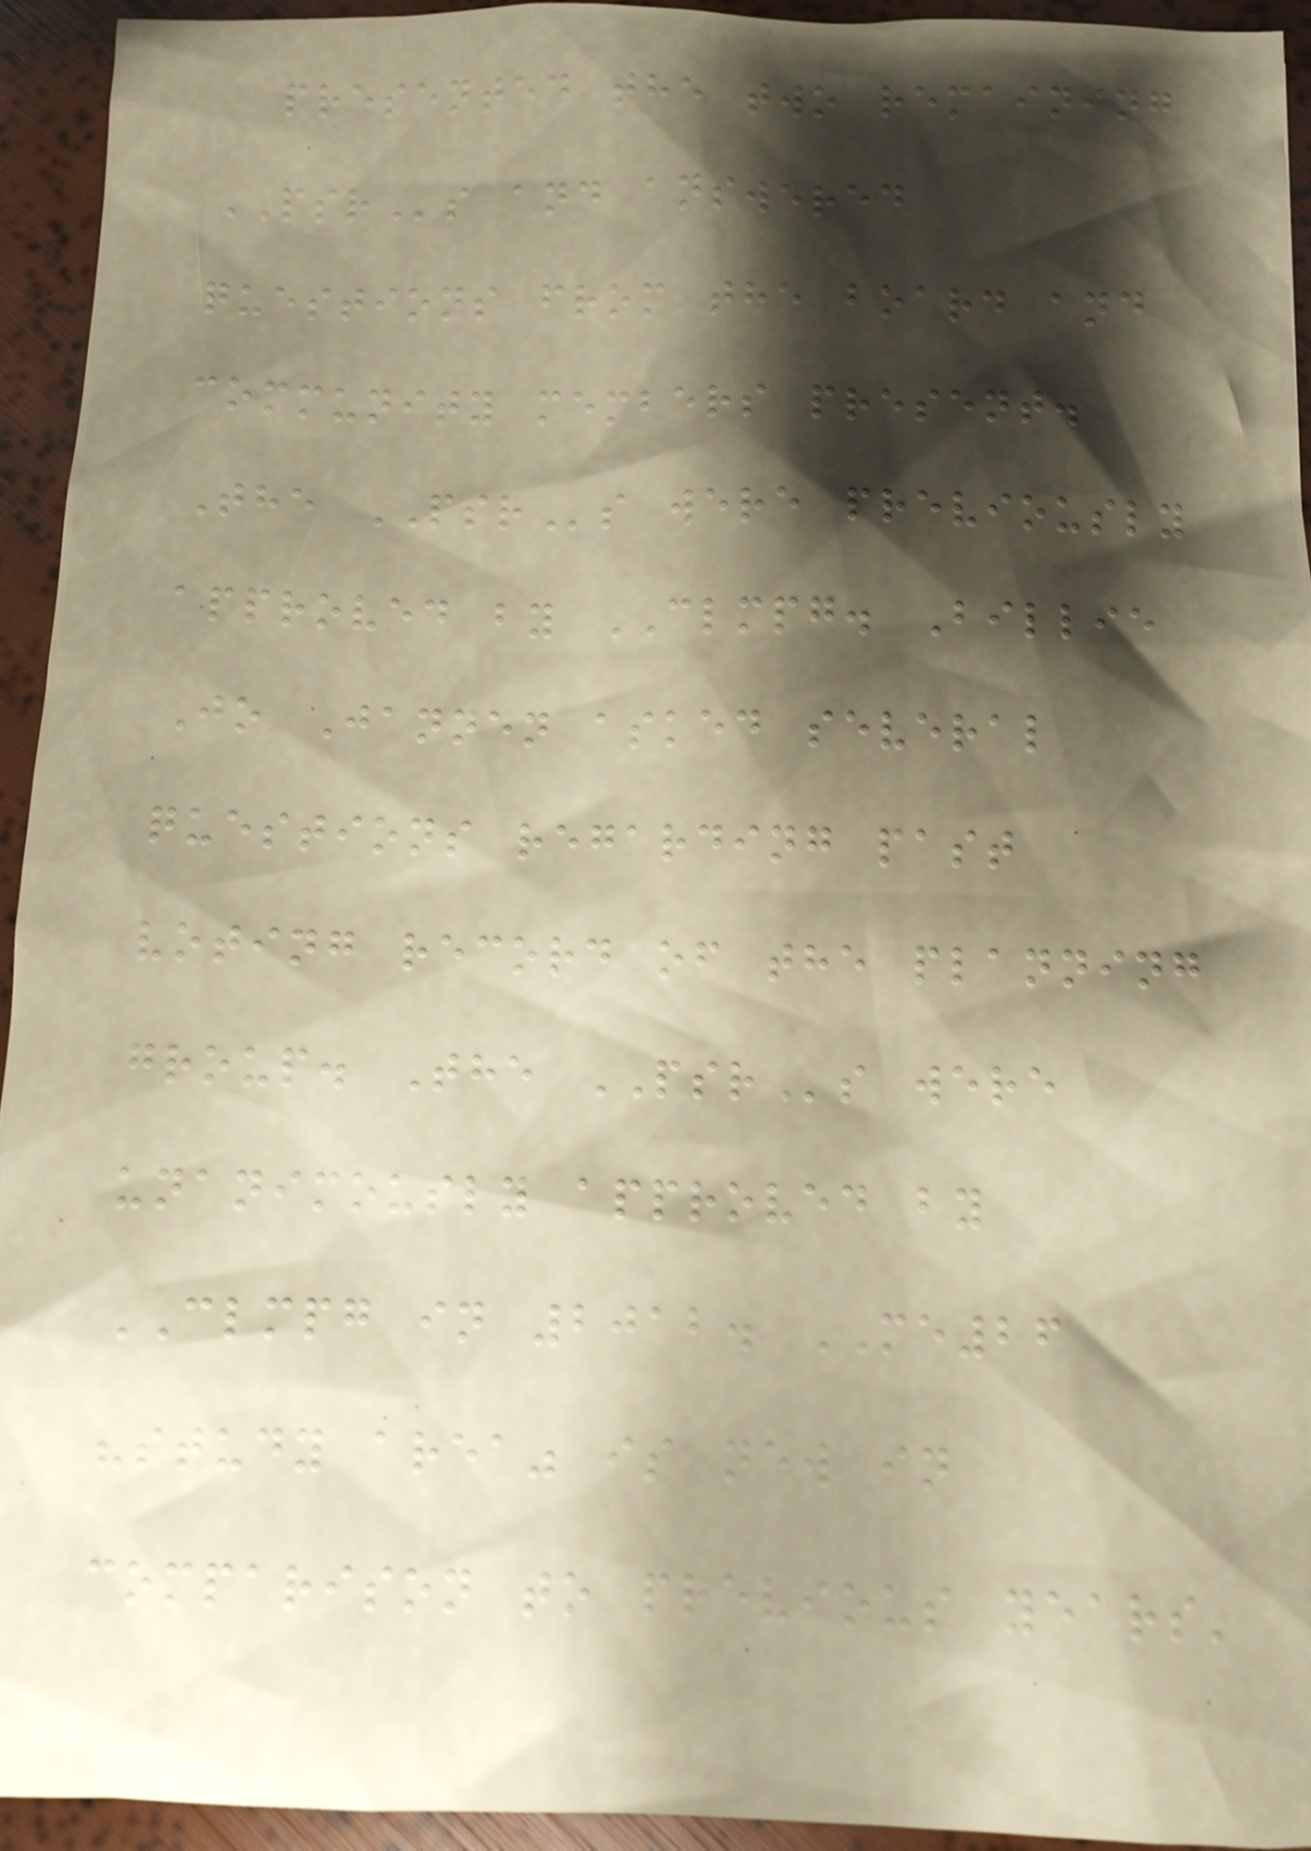presented the two remaining
PSRs and answered
questions from the board and
community members present.
The PSRs were previously
approved by CLMPG. Billie
Jo Jannen asked several
questions regarding past
voting record of the planning
group. The PSRs were
unanimously approved by
CLMPG in 2012. ME26
"study area" is new in
comparison to previous years'
